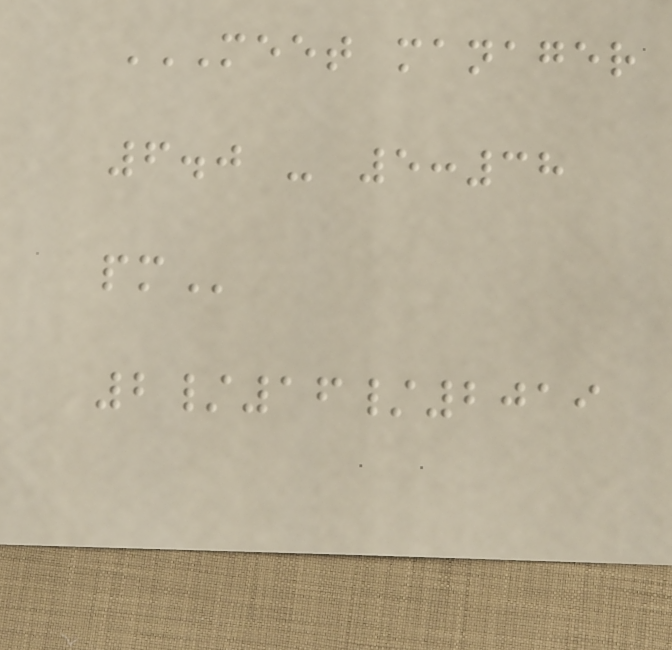MEET MANAGER
6.0 - 5:38
PM
2/16/2019
